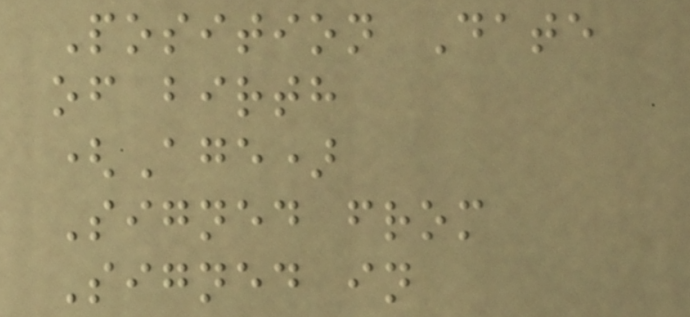Position Date
of birth
(Age)
Signed from
Signed in
